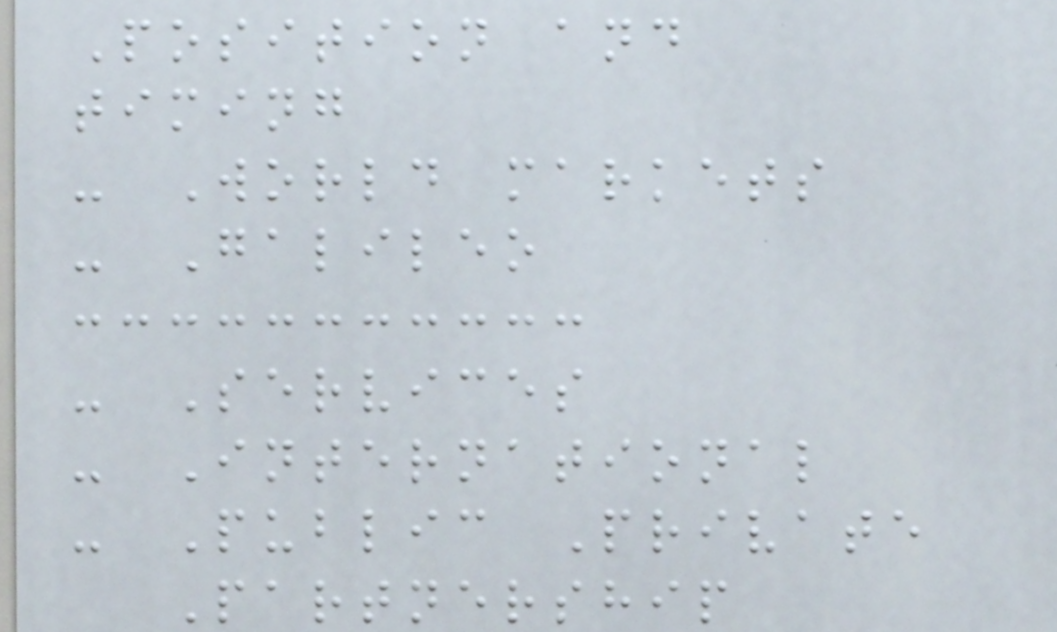Position and
timing
- World markets
- Galileo
- Services
- International
- Public Private
Partnership
